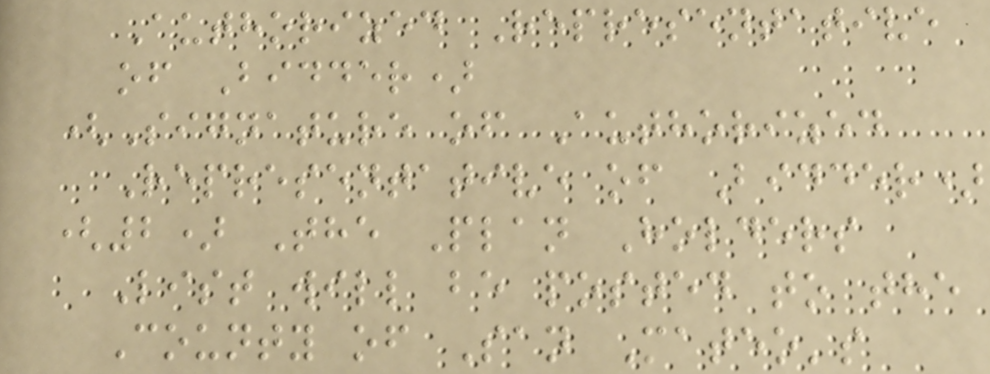Authorized Representative
of Bidder)
(Signature of Authorized
Representative of Bidder)
(2) The Plan Holders
List will be posted to the
County of San Mateo's
